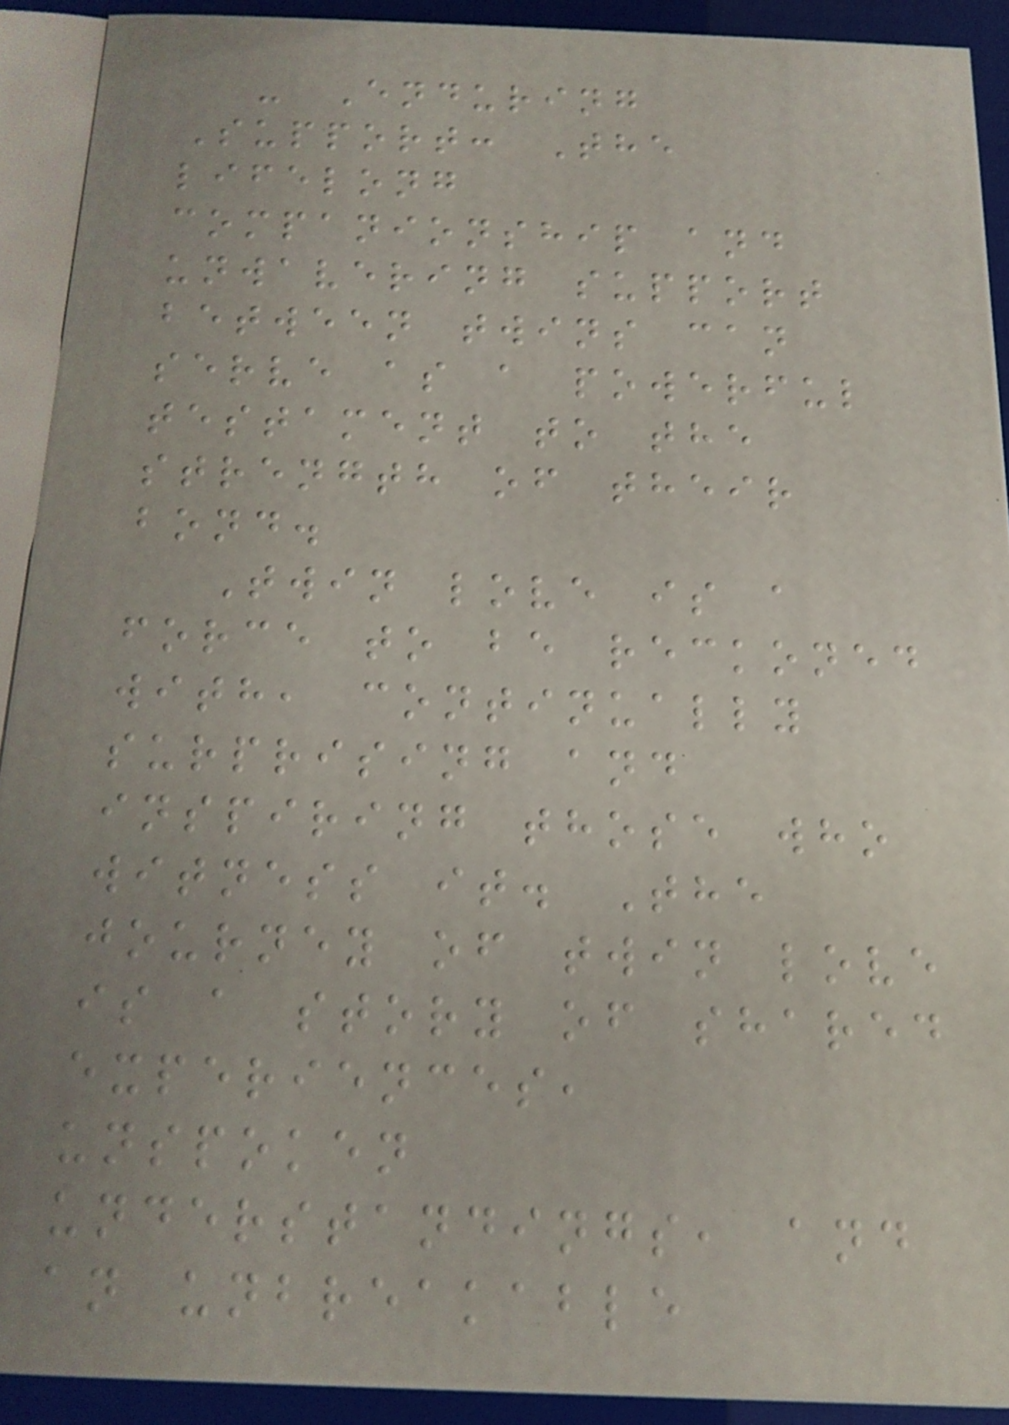- Enduring
Support: The
lifelong
companionship and
unwavering support
between twins can
serve as a powerful
testament to the
strength of their
bond.
Twin love is a
force to be reckoned
with, continually
surprising and
inspiring those who
witness it. The
journey of twin love
is a story of shared
experiences,
unspoken
understandings, and
an unbreakable
